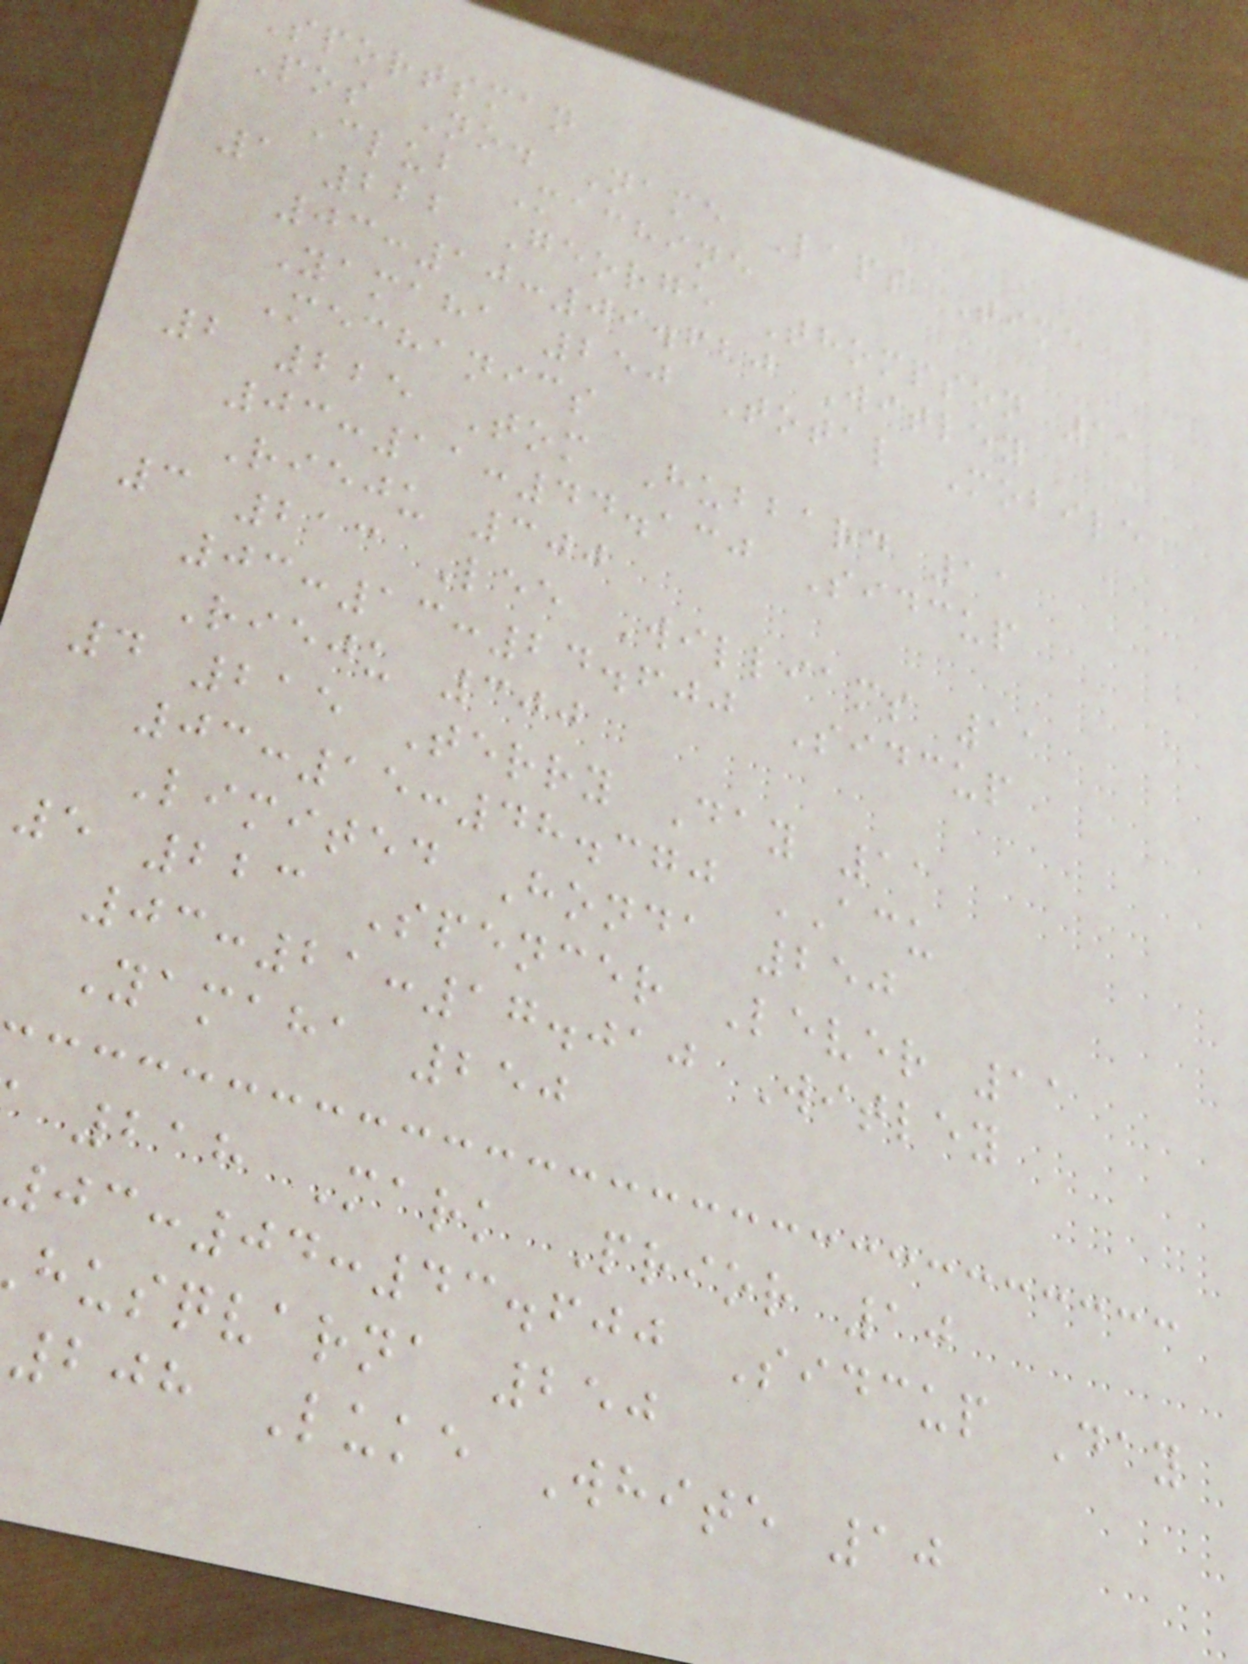Sportsman
Pos No. Name Laps Time
Club Machine
1 222 George Thompson 11
03:10:09.620 Witley
Yamaha 250 Total Mobile
Mechanics
2 225 Tom Hubbard 11
03:11:44.130 Sidcup
Rieju 300
3 213 Lee Williams 11
03:13:24.600 Sidcup
Rieju 300
4 215 Terry Day 11
03:15:48.370 ACU
Limited Honda 250
5 223 Spencer Lever 11
03:21:17.010 Witley
Yamaha 250
218 Mark Prior 10
03:04:43.600 Sidcup Day
husqvarna 250
208 Luke White 10
